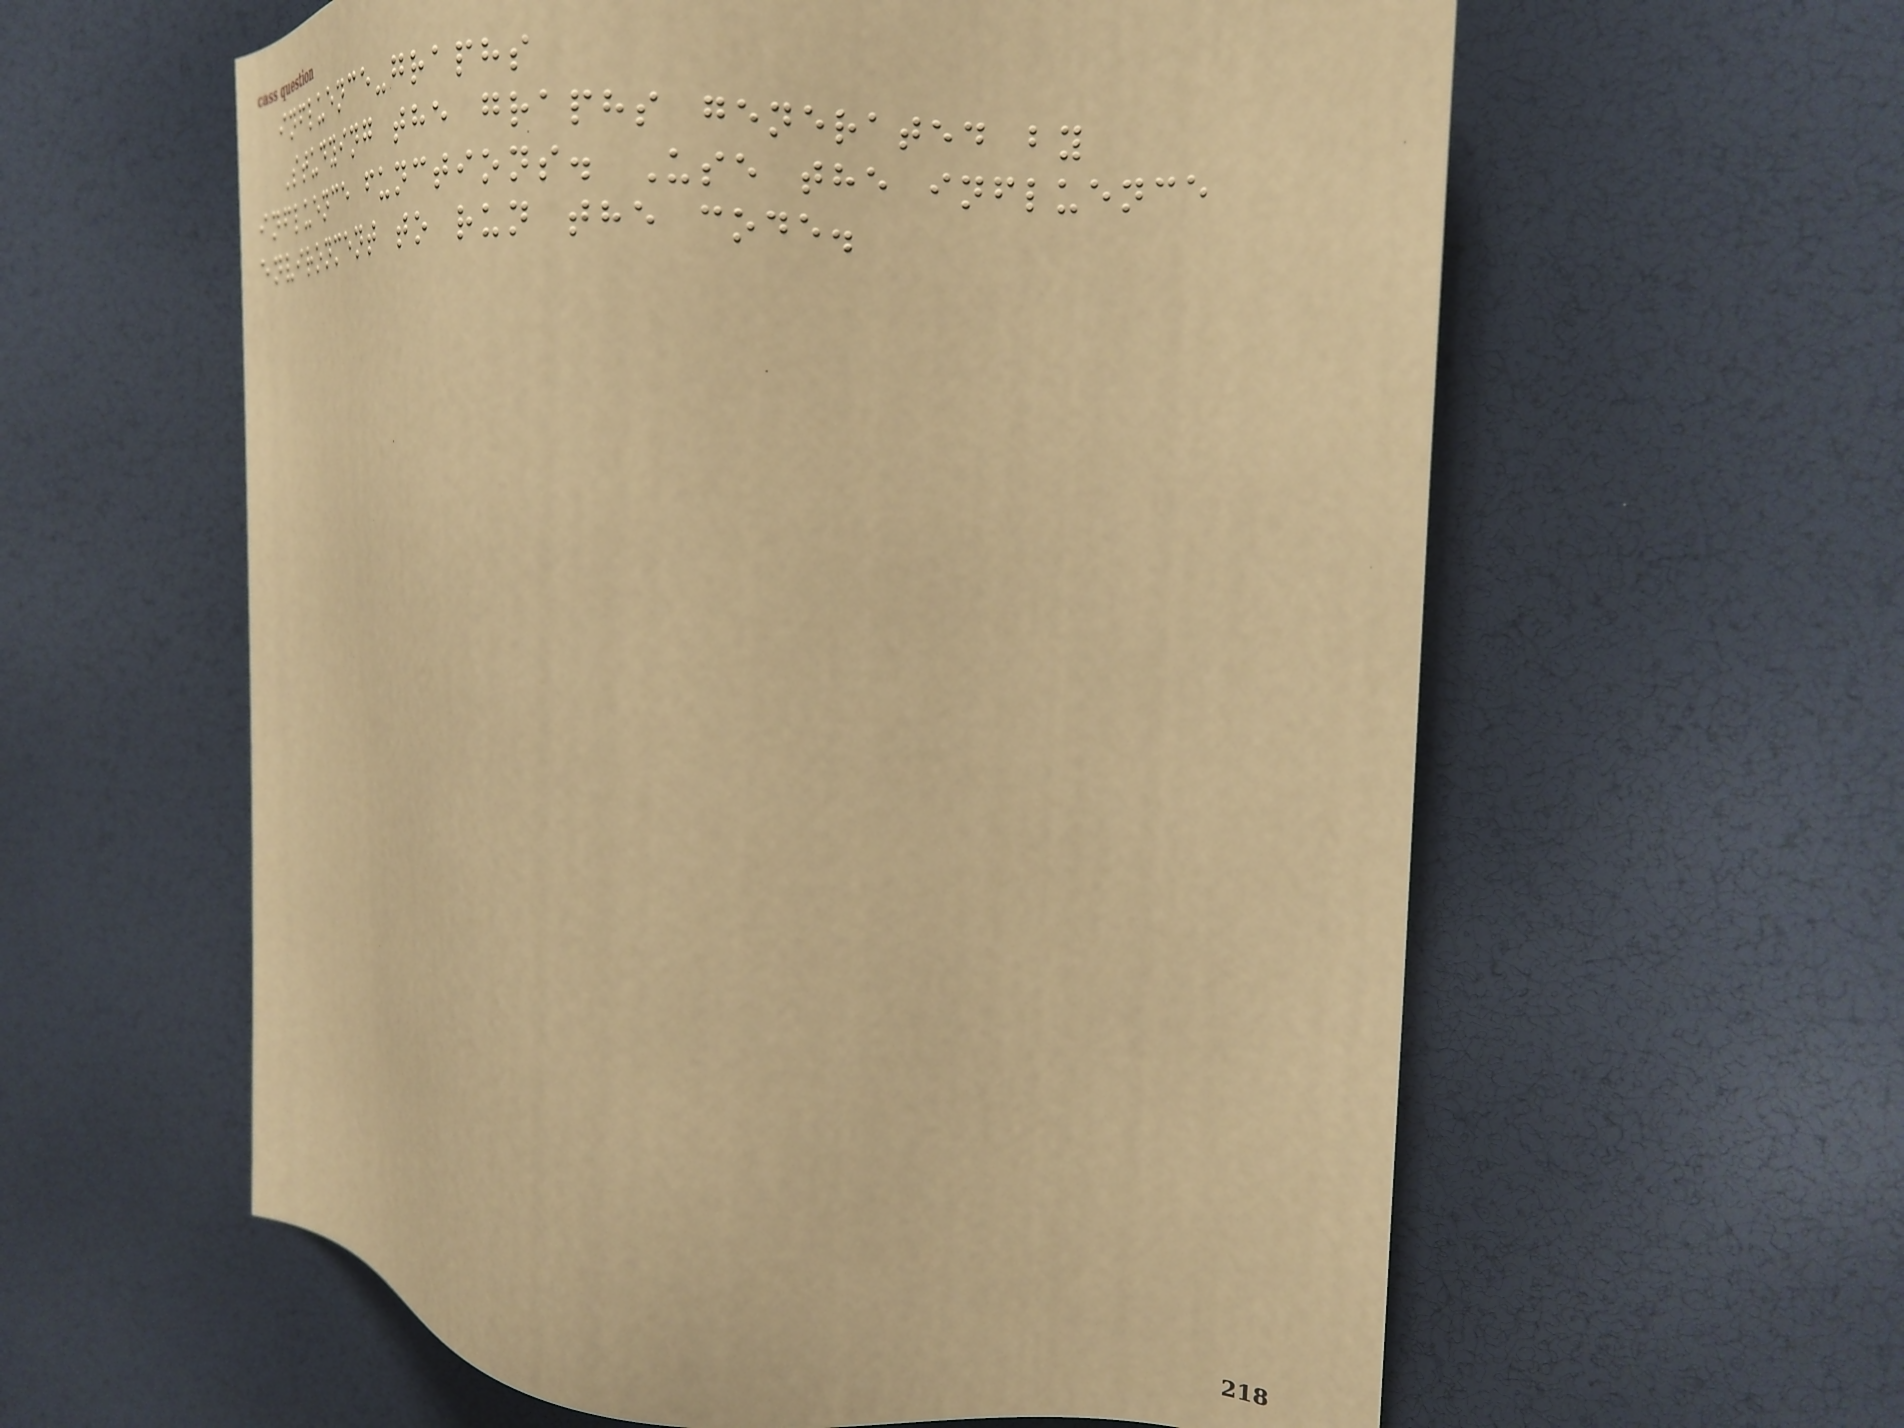influence-graphs
Studying the graphs generated by
influence functions. Use the influence
environment to run the code.
